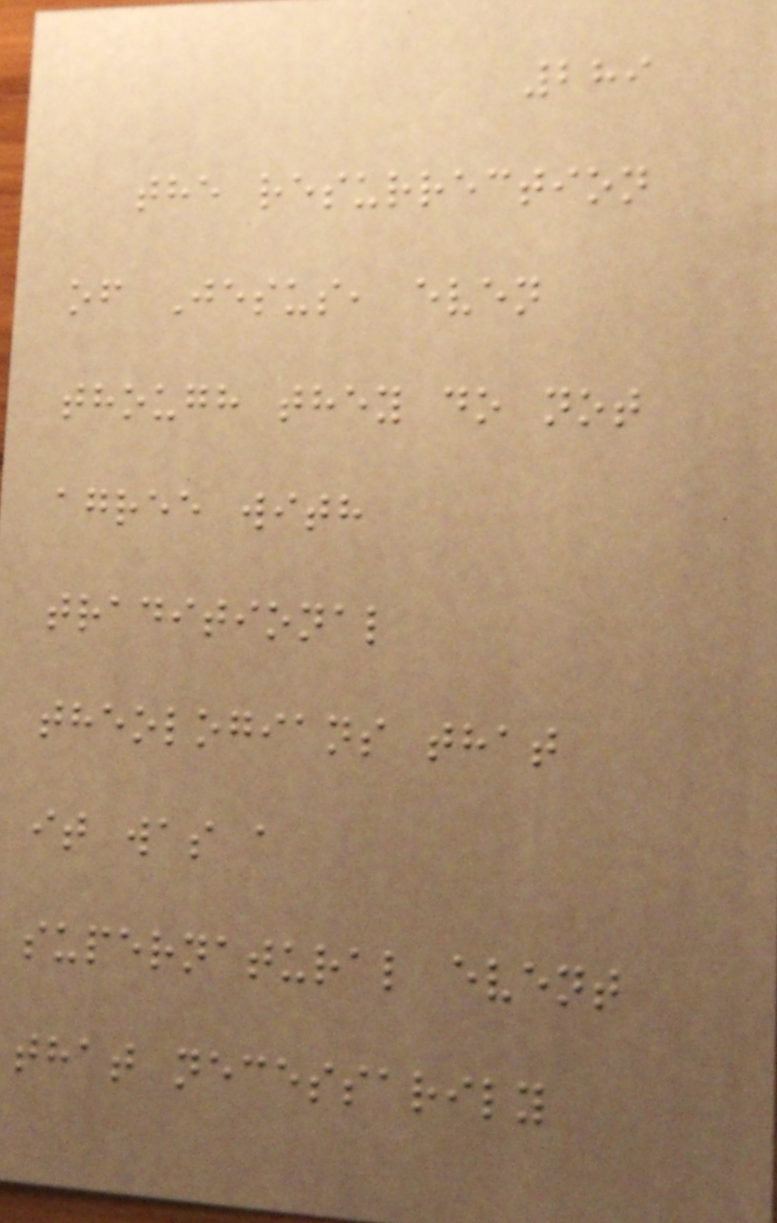289
the resurrection
of Jesus, even
though they do not
agree with
traditional
theologians that
it was a
supernatural event
that necessarily
